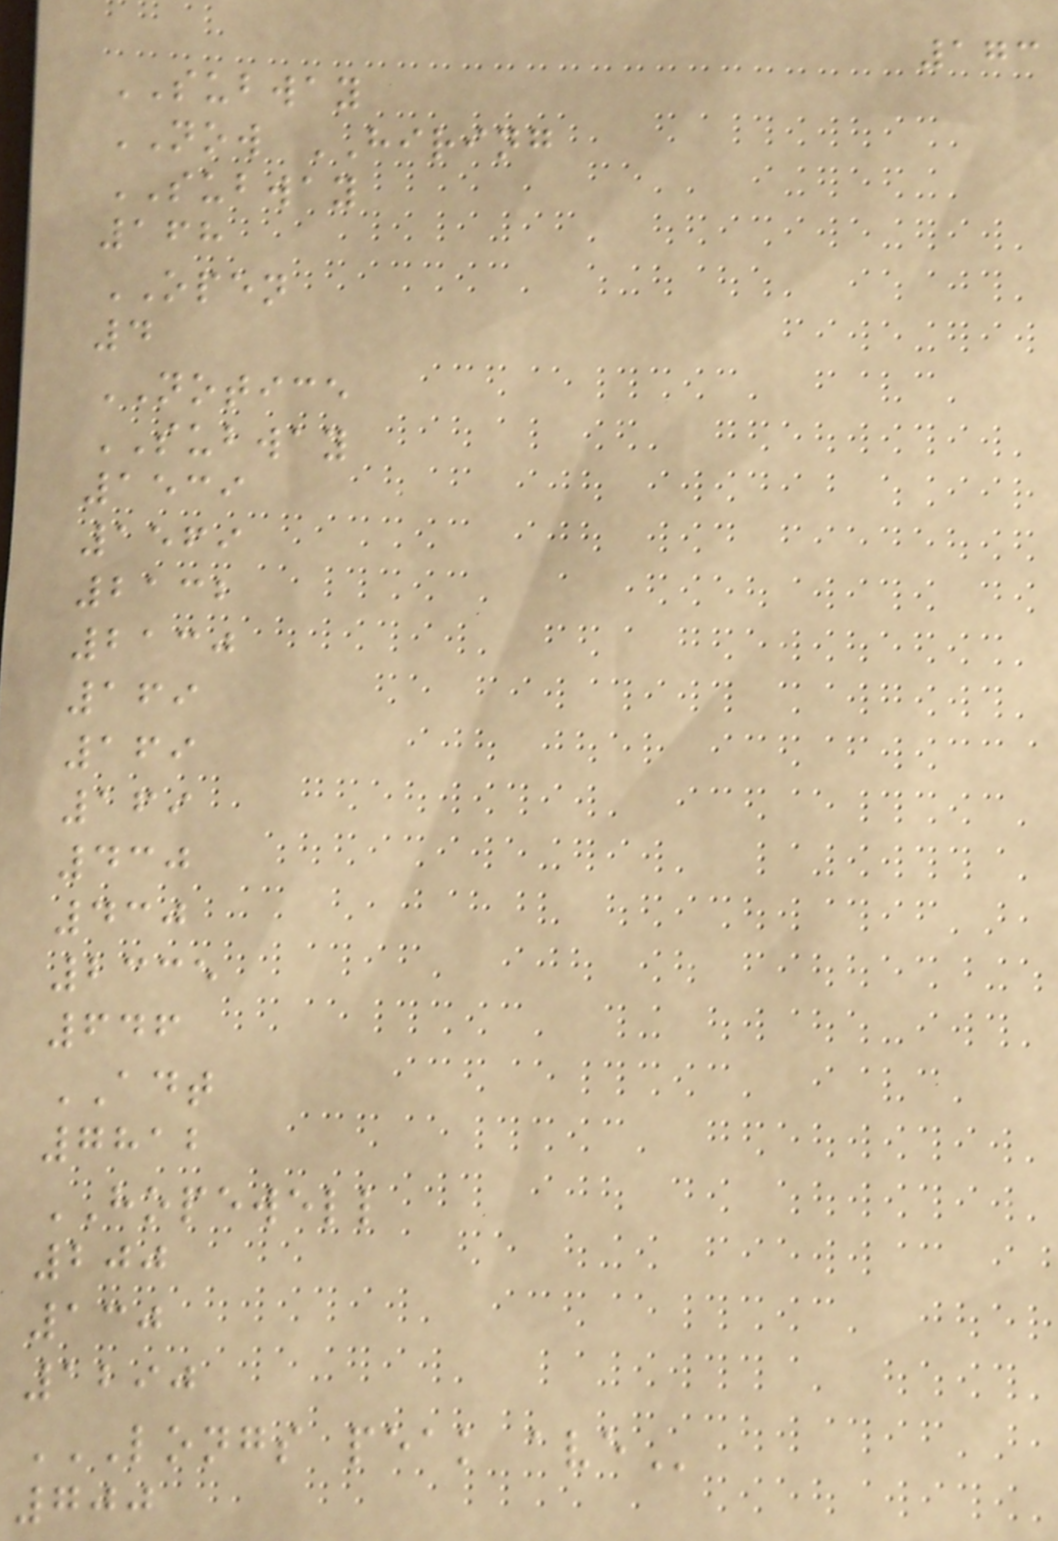173
SUBWAY
NOW HIRING
SUBWAY
168
OPEN
4
NOTICE
SUBWAY
1539
1569
2132
2130
169
169
169
430
430
2335
646
ADT
7812
HOPEWELL
200
130
1290
LONGS PEAK AVE
700
